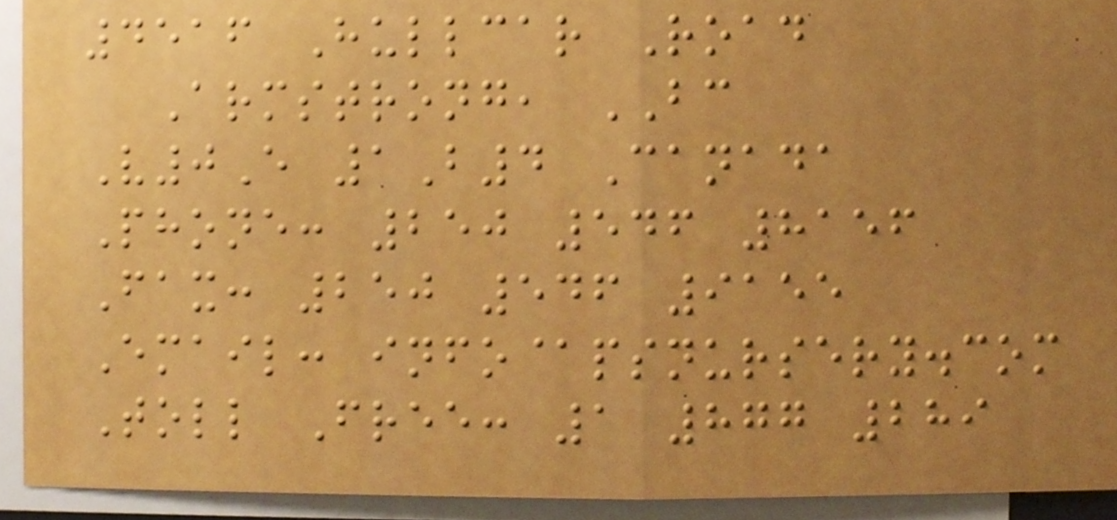4516 Hullcar Road
Armstrong, BC
V0E 1B4 Canada
Phone: 250 546 8156
Fax: 250 546 9155
Email: info@psnursery.com
Toll Free: 1 877 289
